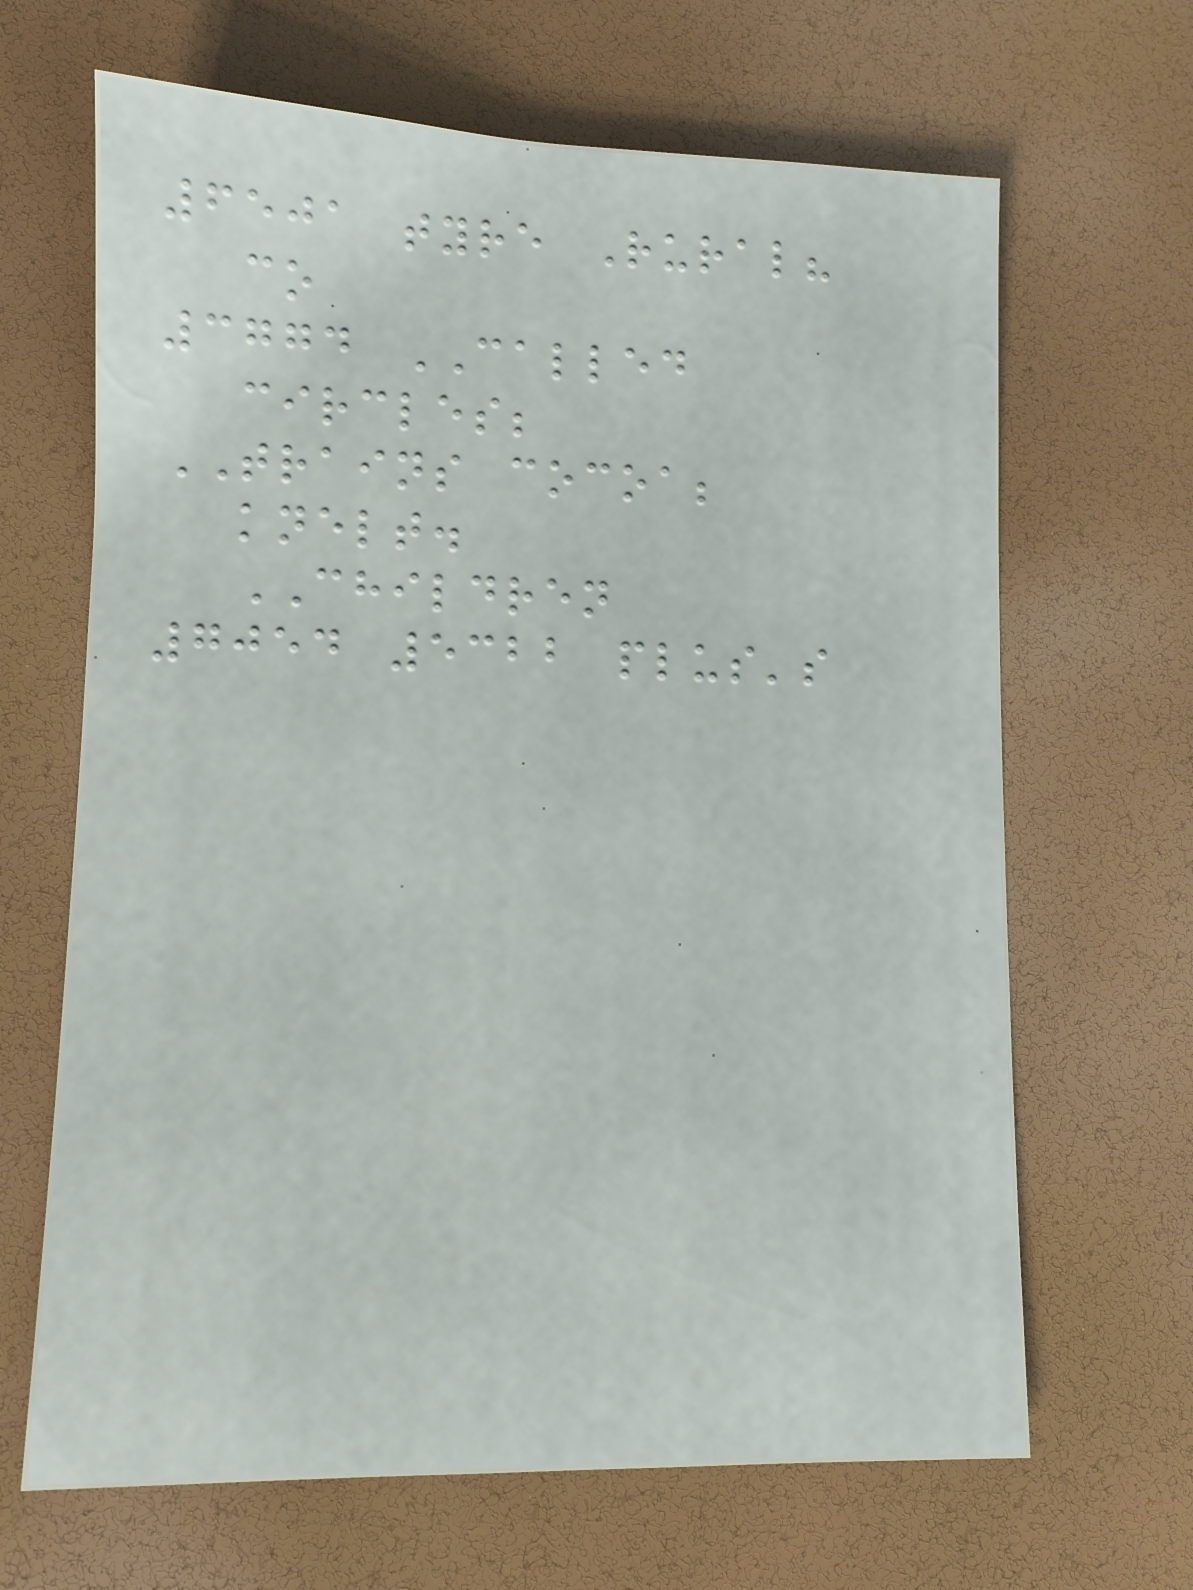6501 tyre Rural?
co
3774 CALLED
circles;
TRAINS cocoa;
knelt.
CHILDREN
7054 5322 plus's
